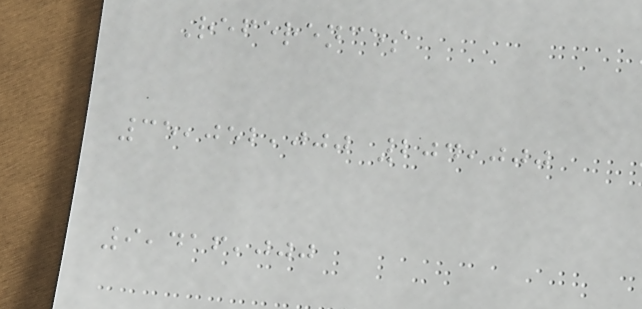References
35,052,000 204,000
9,416,000
